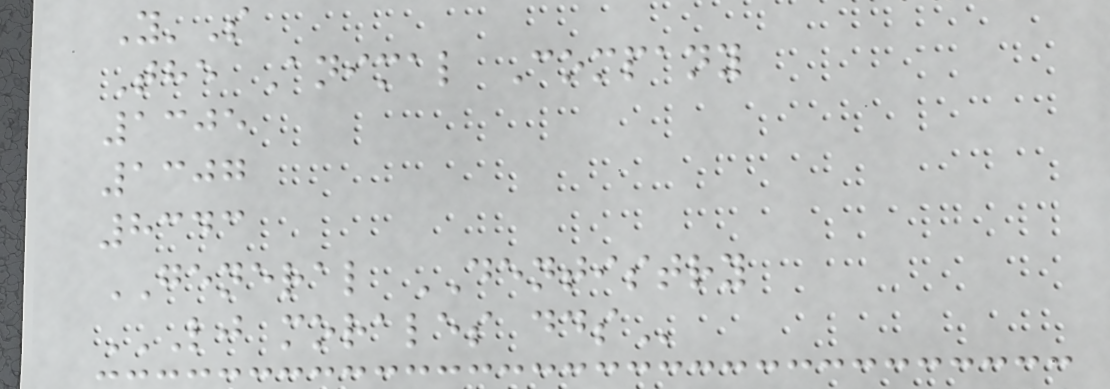Y'S
The Animal Company
1305
1307
8343
GENERAL DENTISTRY
LJ MORALES DDS
